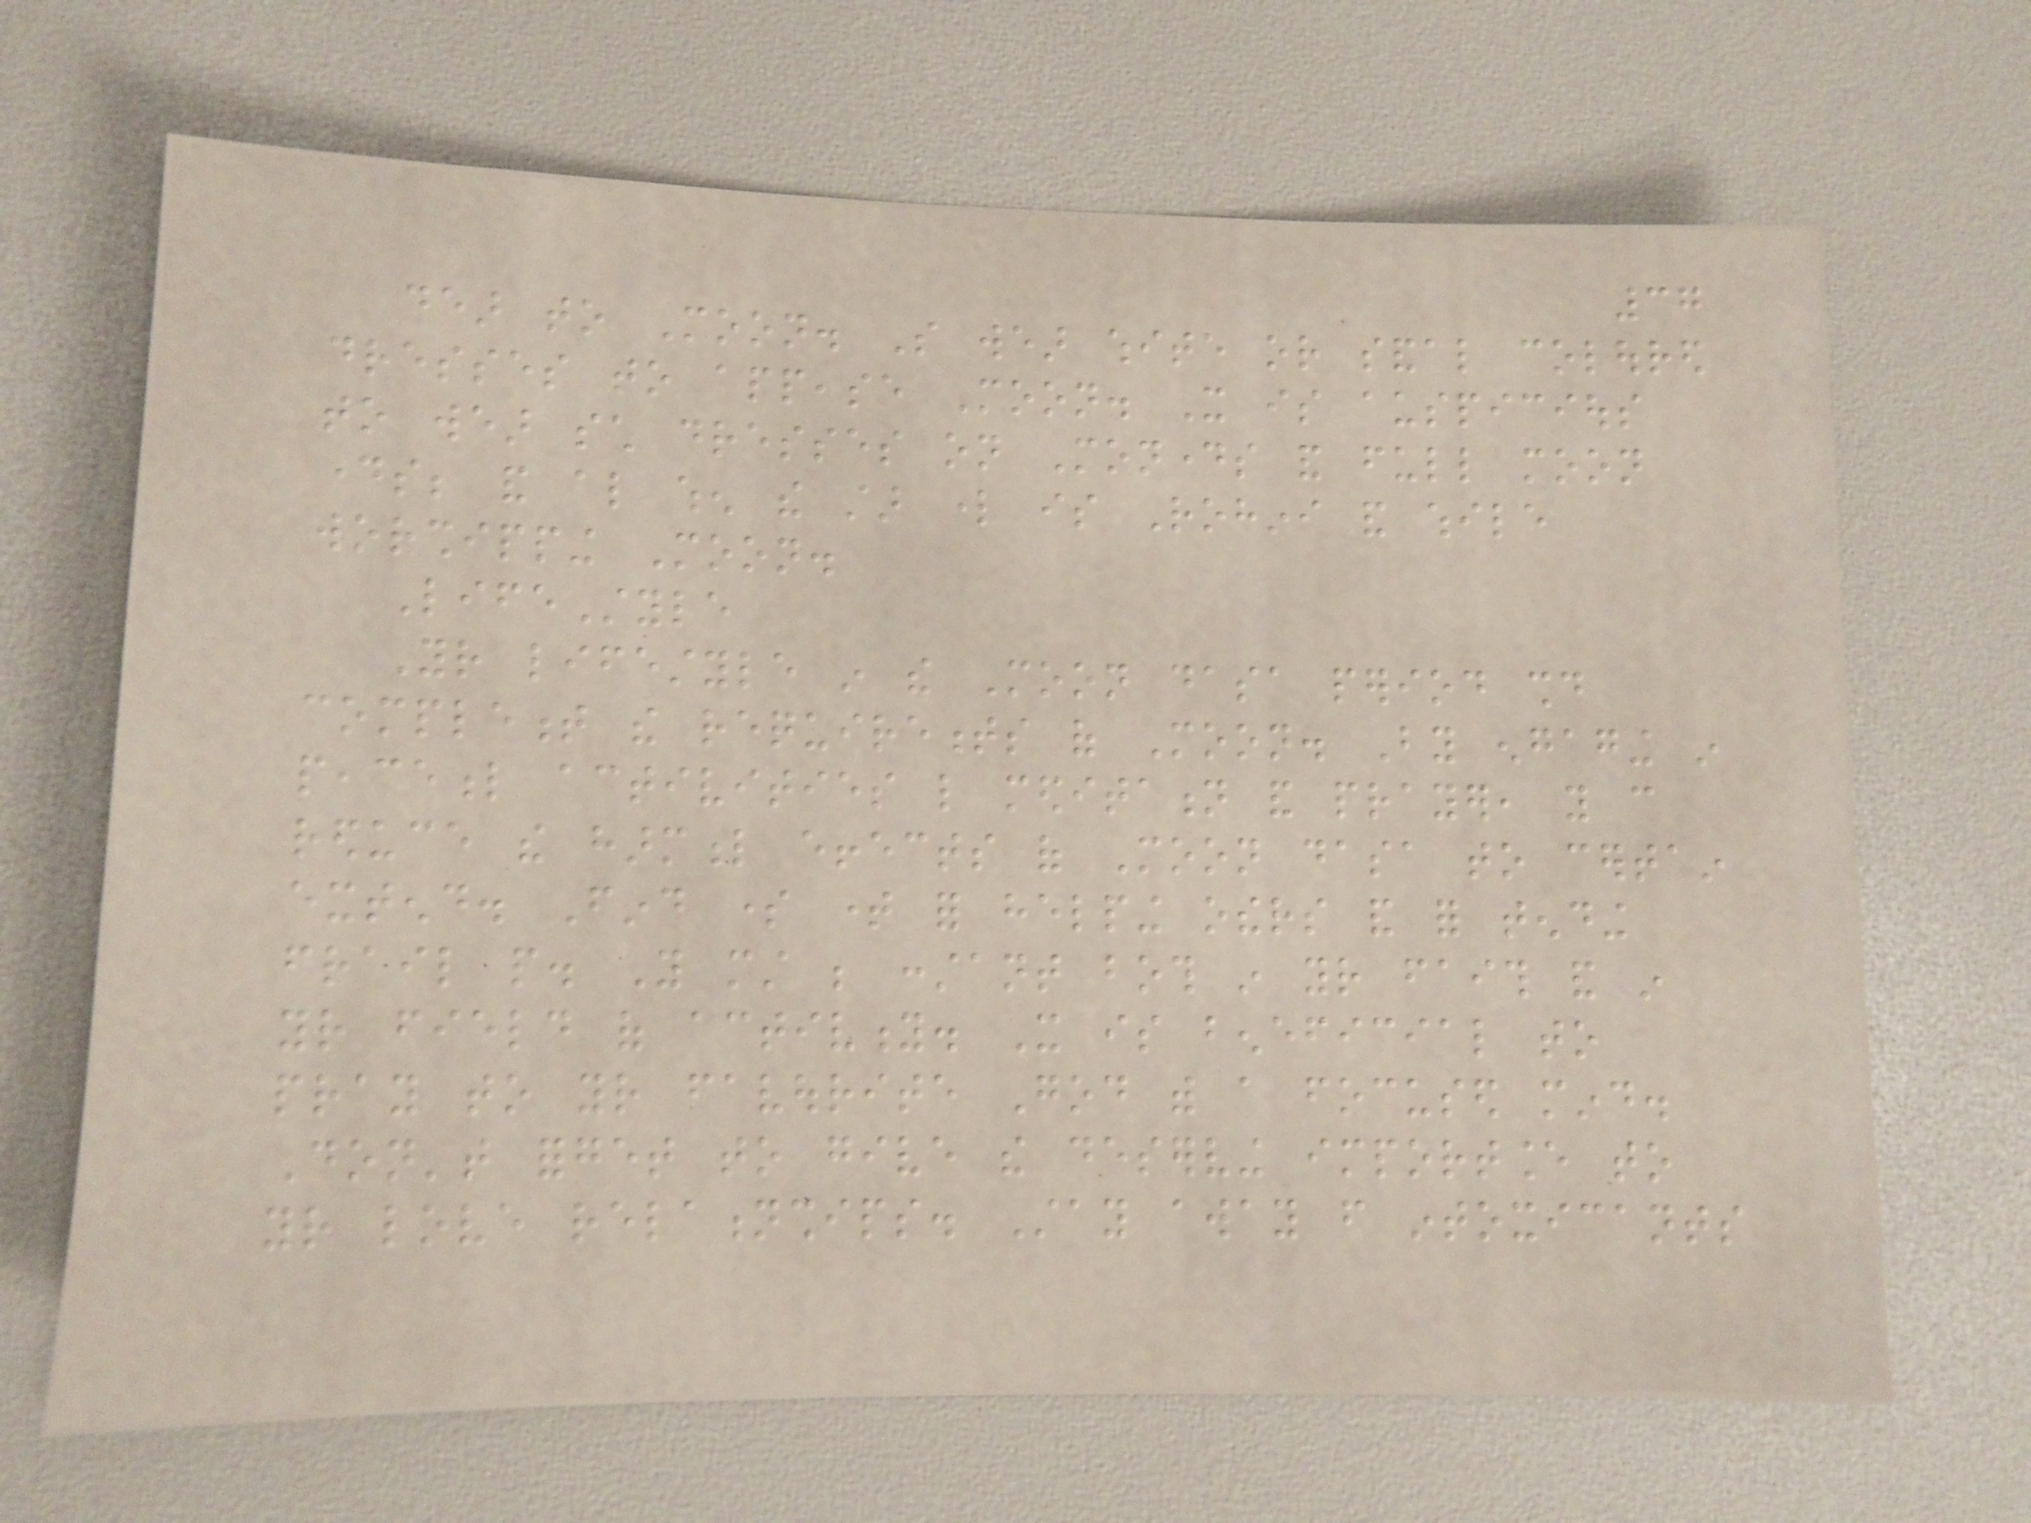37
dear to Moon. So wear white or sandal coloured
dresses to appease Moon. It is auspicious
to wear such dresses on Mondays and full moon
days; and also when the star lord is Rohini and while
worshipping Moon.
LifeStyle
Your lifestyle in the Moon dasa period should
complement the requirements of Moon. By engaging in
peaceful activities like meditation and prayer, you can
reduce the harmful effects of Moon dasa to certain
extend. Find some time for helping others and for tending
frail people. You must be constant both in your faith and in
your field of activity. It is beneficial to
pray to your favourite God with a focused mind.
Don't forget to give the deserving importance to
your love relationships. Stay away from intoxicants
